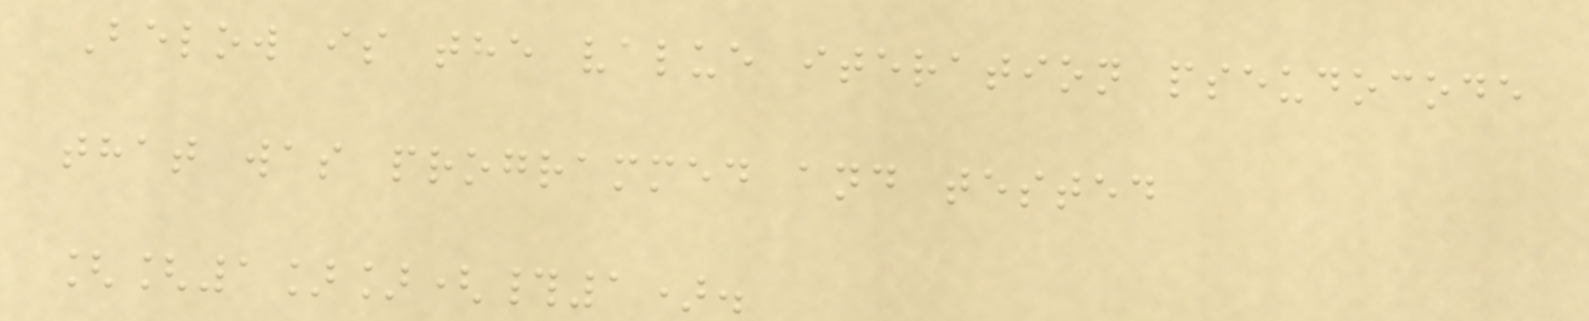Below is the value iteration pseudocode
that was programmed and tested
[[1]](#1).
